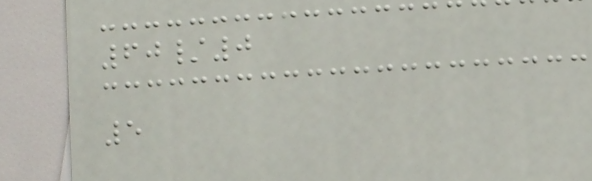60/0
5
